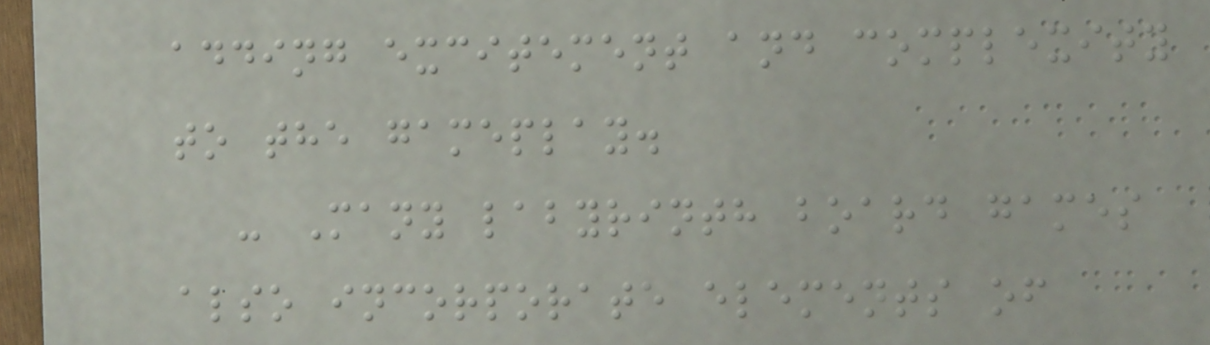adding excitement and complexity
to the gameplay.
- Many labyrinth board games
also incorporate elements of
